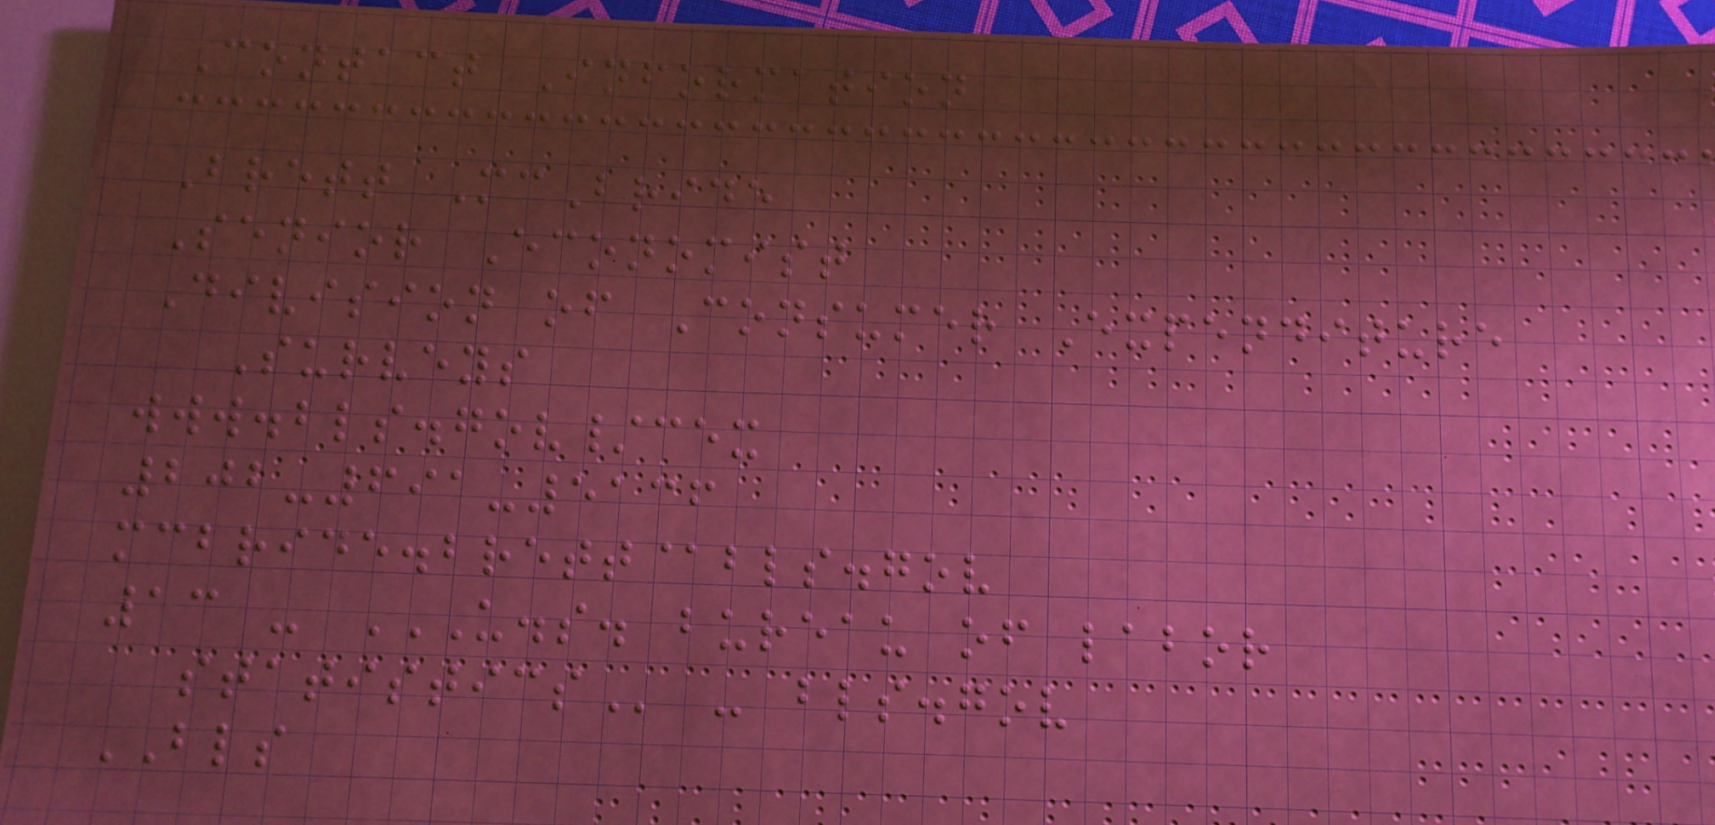Contact Information
Brett McBride
Senior Economist
Division of Consumer Expenditure
Surveys
www.bls.gov/cex
202-691-5136
mcbride.brett@bls.gov
13 - U.S. BUREAU OF LABOR
STATISTICS - bls.gov
BLS
